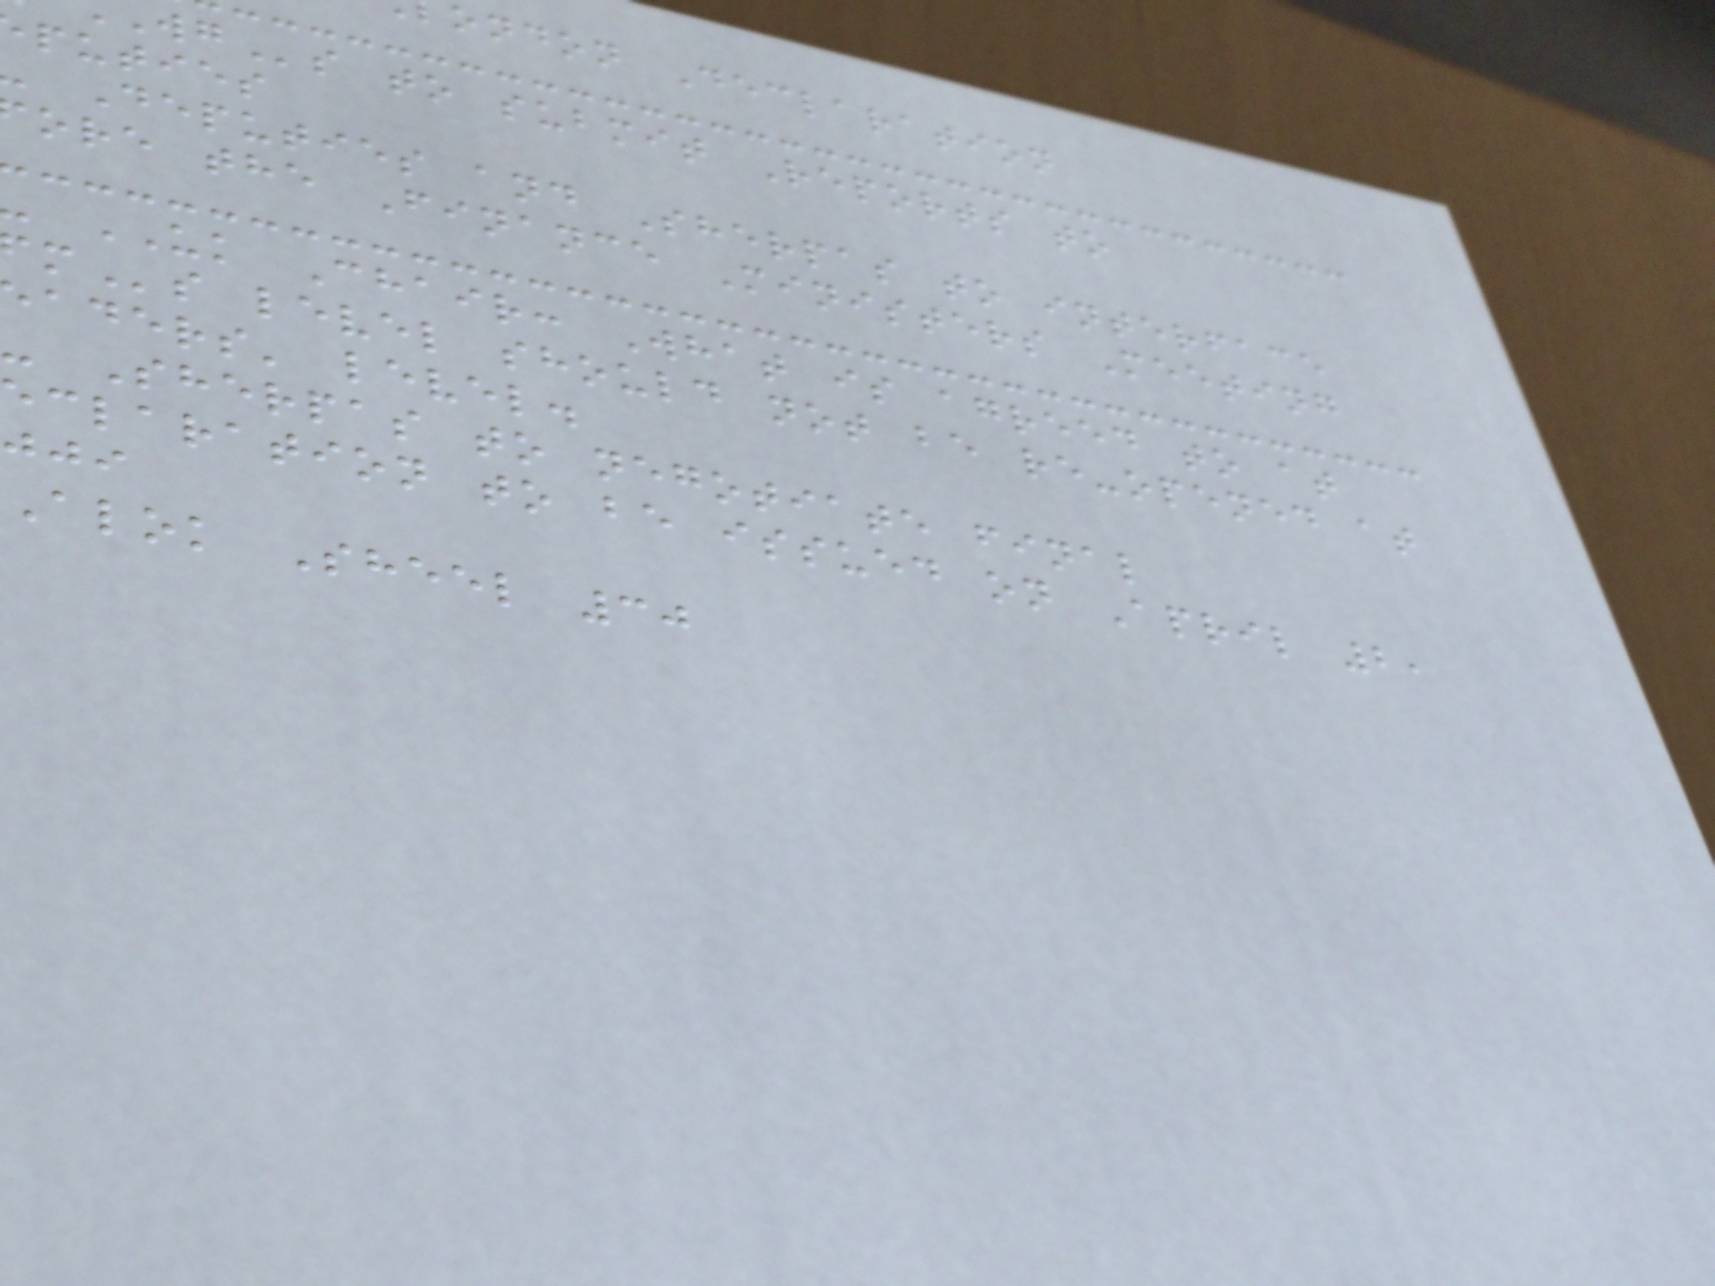ondon Declaration
s to submit Reports to
puties
Deputies and Sherpas to interface
ore the Finance Ministers Meeting
UK Chair: What is agreed to at
s level should not be re-opened at
aders' level.
- Sherpas to negotiate final
eclaration to be issued on April 2,
Alok Sheel 30
